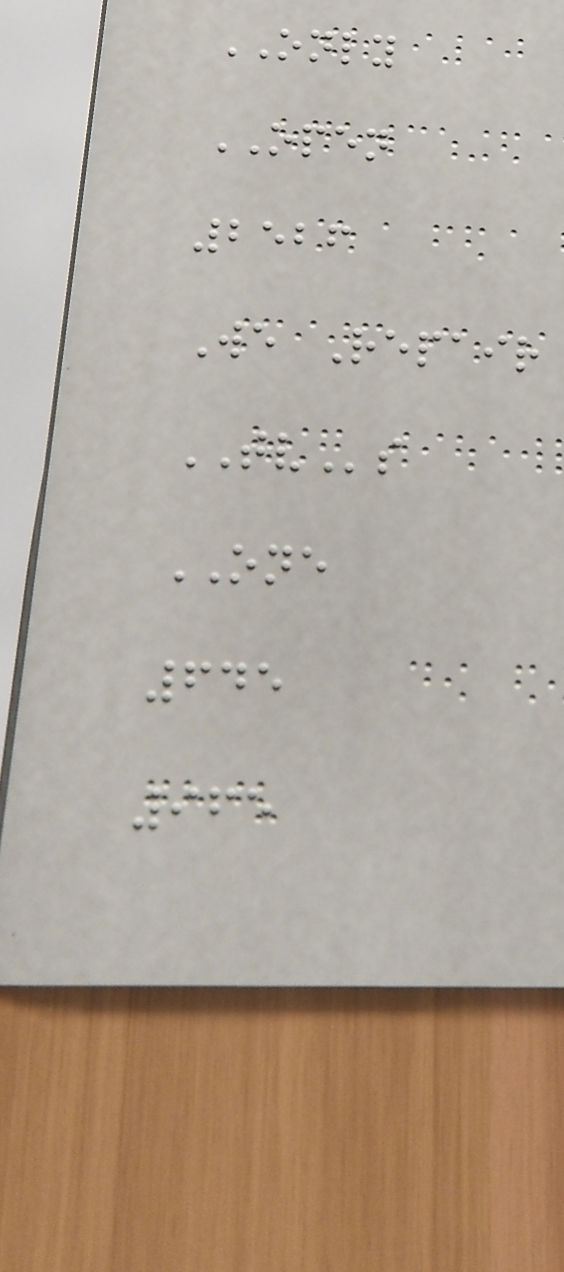ONLY
OPEN
2526
We Repair
TVs
ONE
645
965
